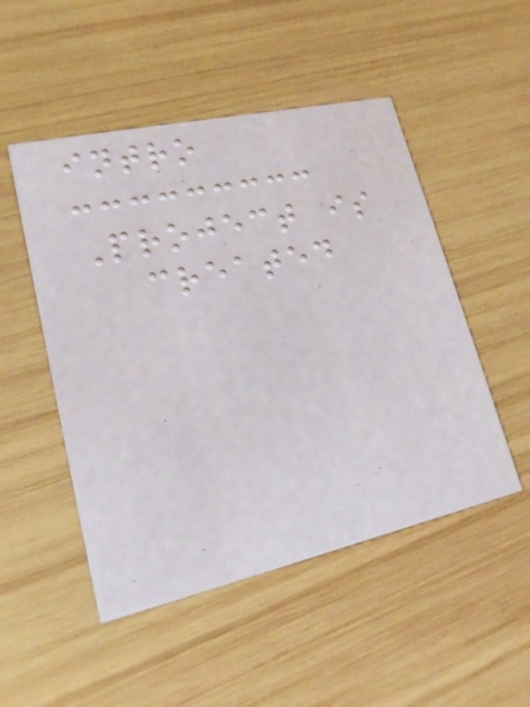intro
Project is
created
